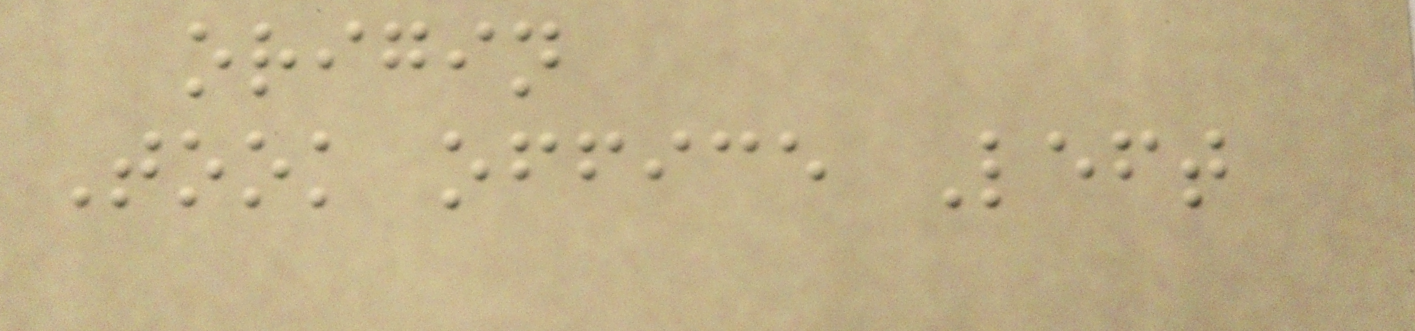origin
Took office Left
